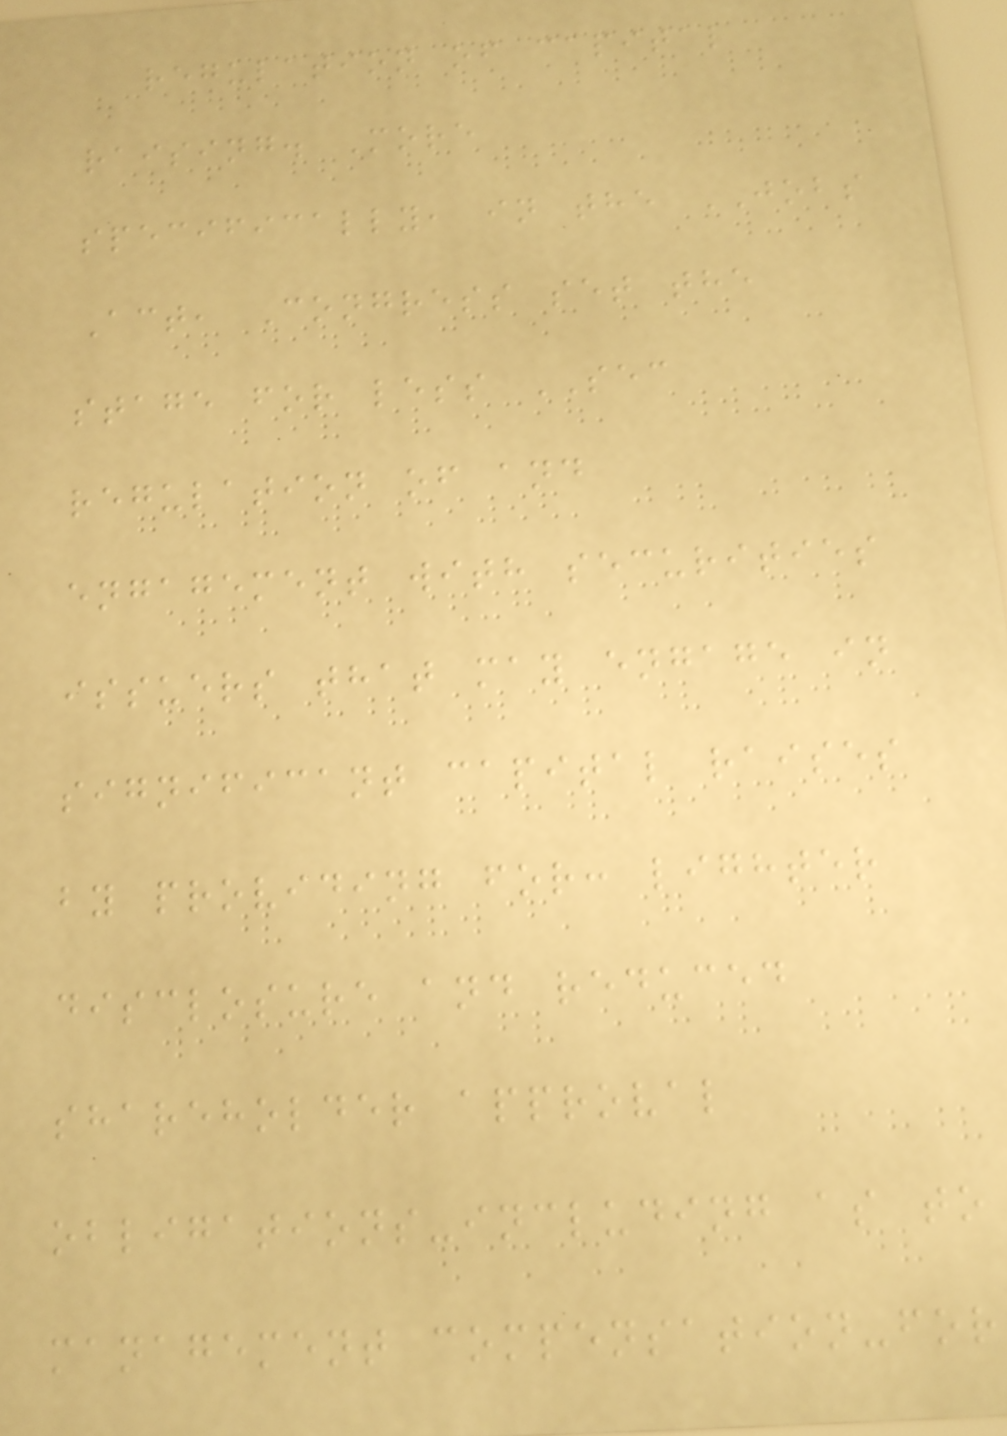regulation of capital
raising. More
specifically, in the JOBS
Act, Congress set the
stage for less SEC
regulation of and
engagement with securities
issuers that may engage in
significant capital raises
by providing for: lighter
disclosure and reduced
shareholder approval
obligations-including as to
management compensation-for
